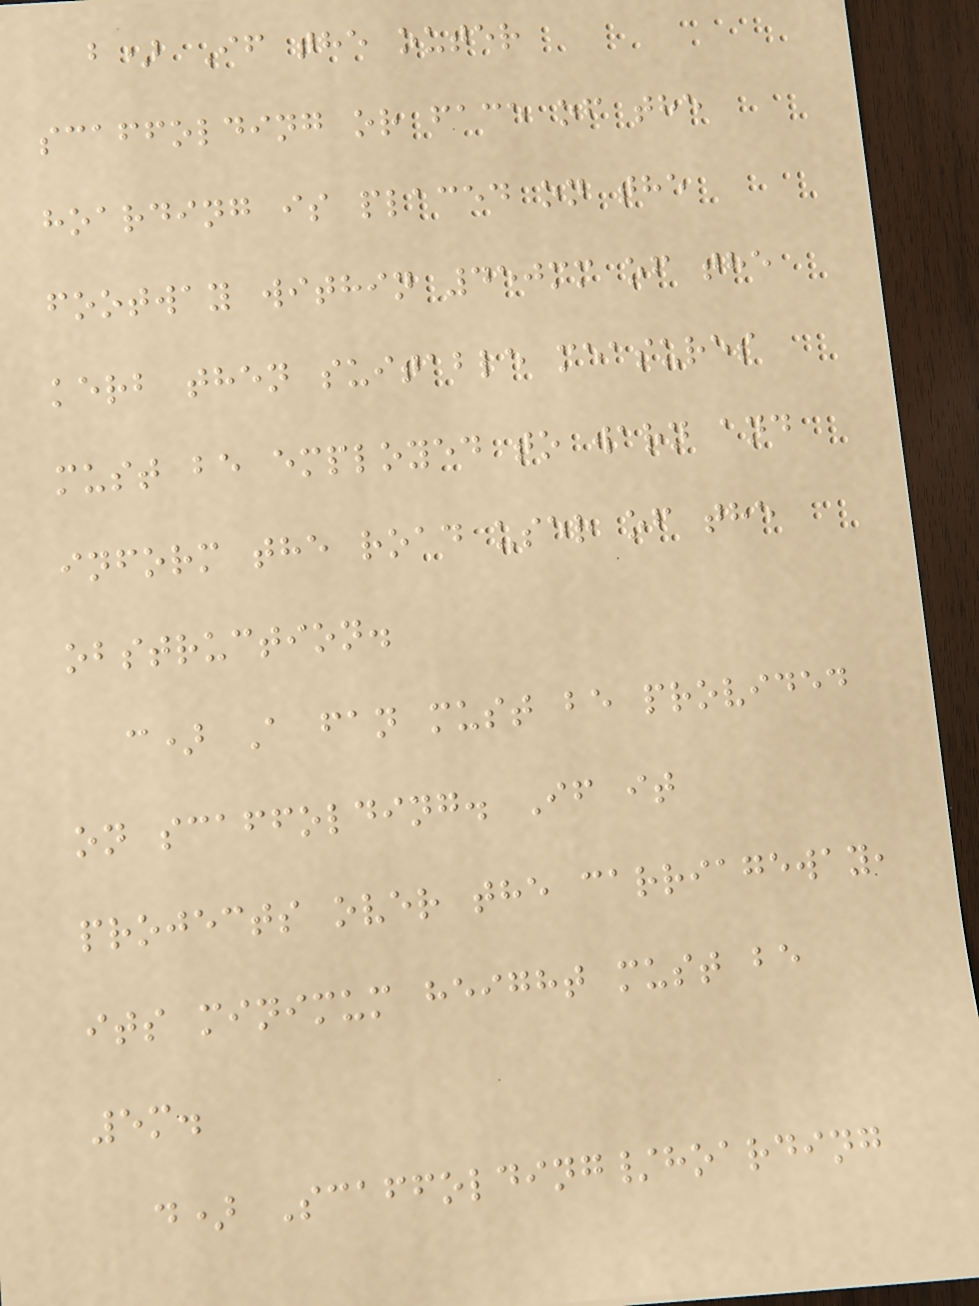b) If the outer
scaffolding or face of the
hoarding is placed on the
footway within 450mm of the
kerb then suitable measures
must be employed to warn and
inform the road user of the
obstruction.
c) A fan must be provided
on scaffolding. If it
projects over the carriageway,
its minimum height must be
5m.
d) Scaffolding/hoarding
